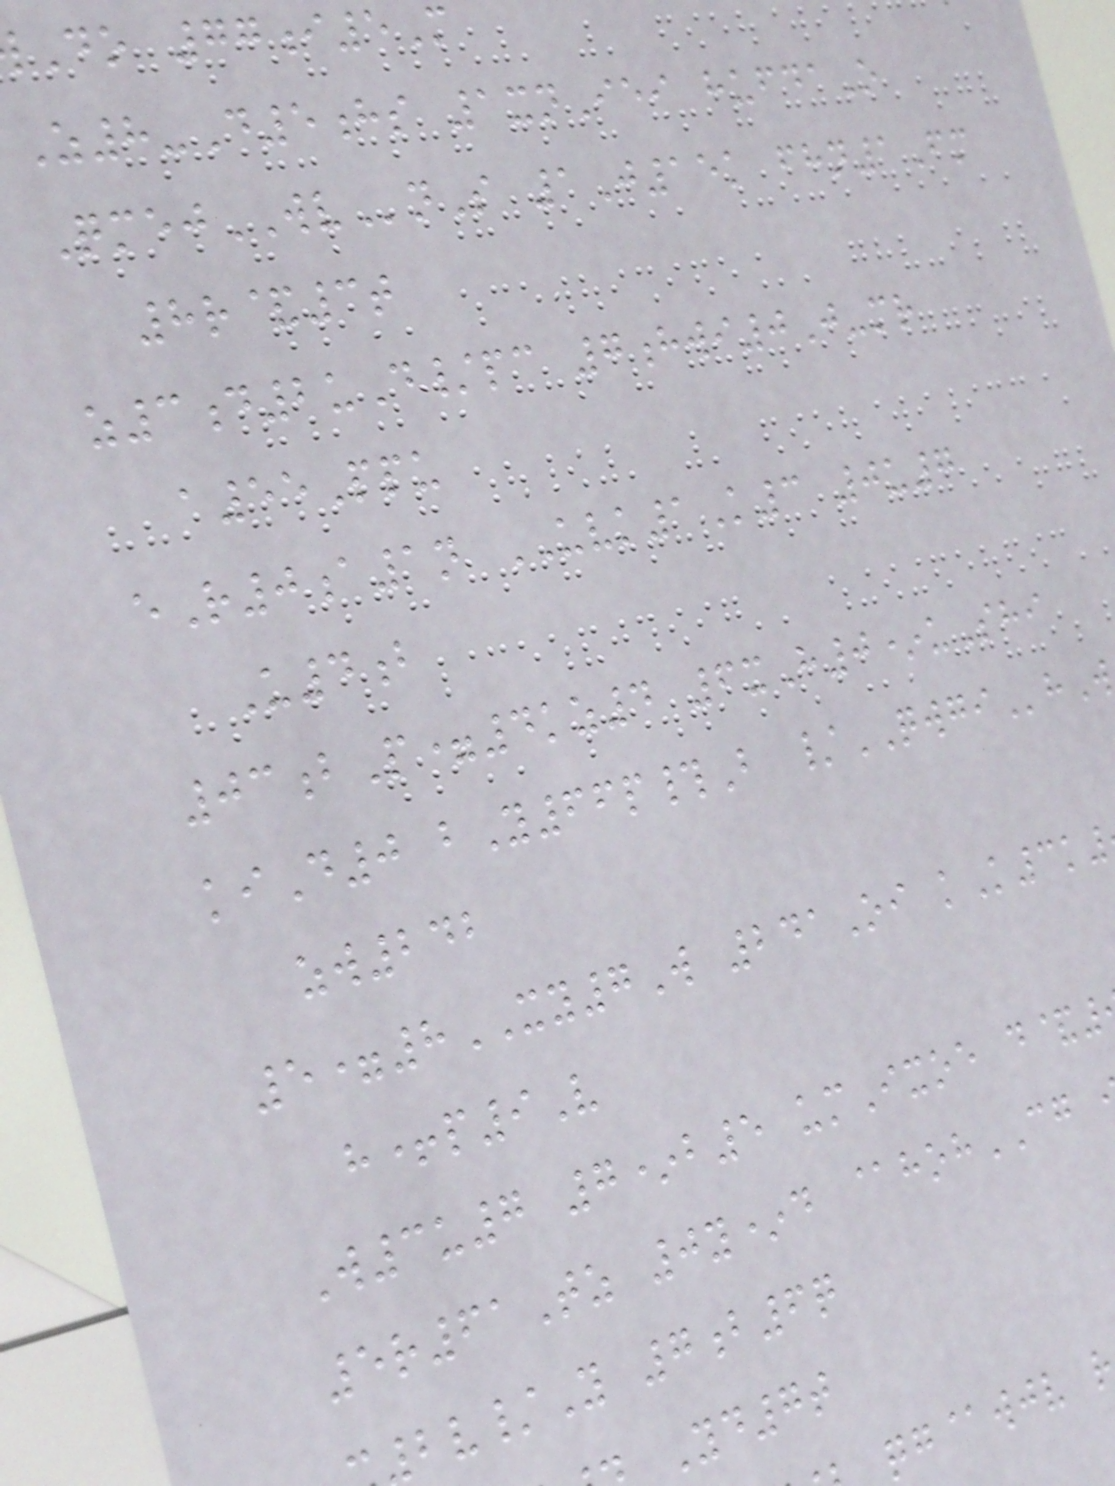Do 77i5M
Z8-D5hs 1xnIei hufdaO
QmejWVnS 1J15k fhn1Fm
8r&3t
z3d2uD/pc 7hwi0J-mr
a55Ppu
eR0a1n UVK1K3 0u7
U4b
03bP=4kz4 6xH0*uShi
kiD0 bY66p#B /QWGIhW
zw242
5=8XY7W 241Oi kK3k
h+p9V
W3u7 7*b5 umIxoe d&
5r61Tz 0y*d @hohCG
v/Y 7b6q
Yd7t
